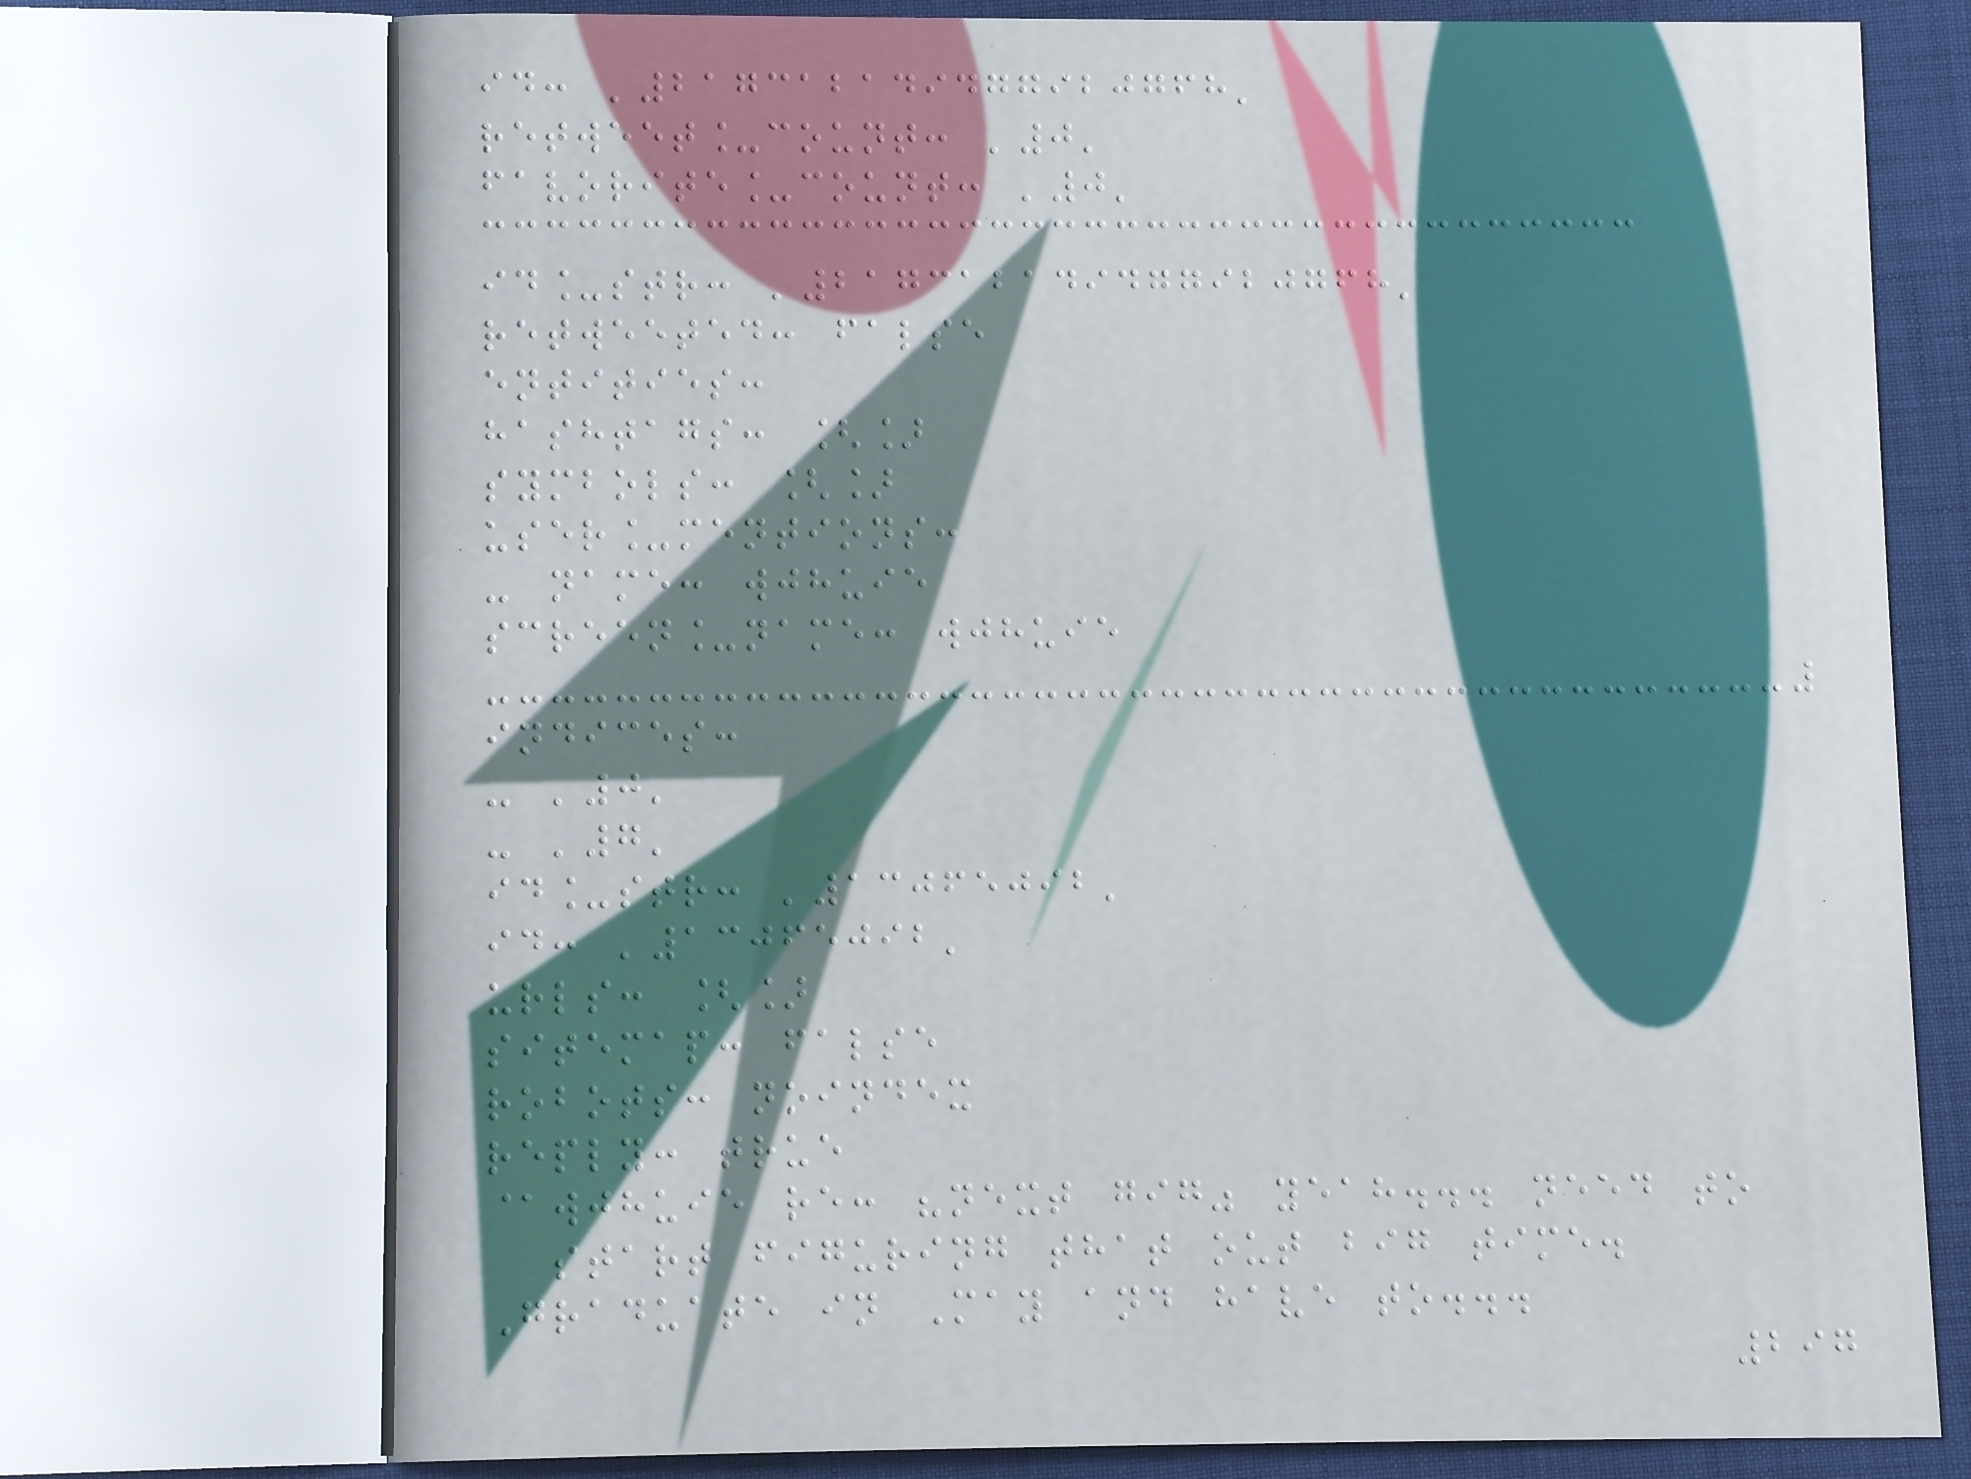id: '217312149477920768'
retweet_count: '0'
favorite_count: '0'
id_str: '217312149477920768'
retweeted: false
entities:
hashtags: []
symbols: []
user_mentions:
- name: wjhuie
screen_name: wjhuie
indices:
- '0'
- '7'
id_str: '13065092'
id: '13065092'
urls: []
sitemap: false
robots: noindex
reply: true
@wjhuie re: "next gig" yeah... need to
start figuring that out big time.
Graduate in May and have to...
297
